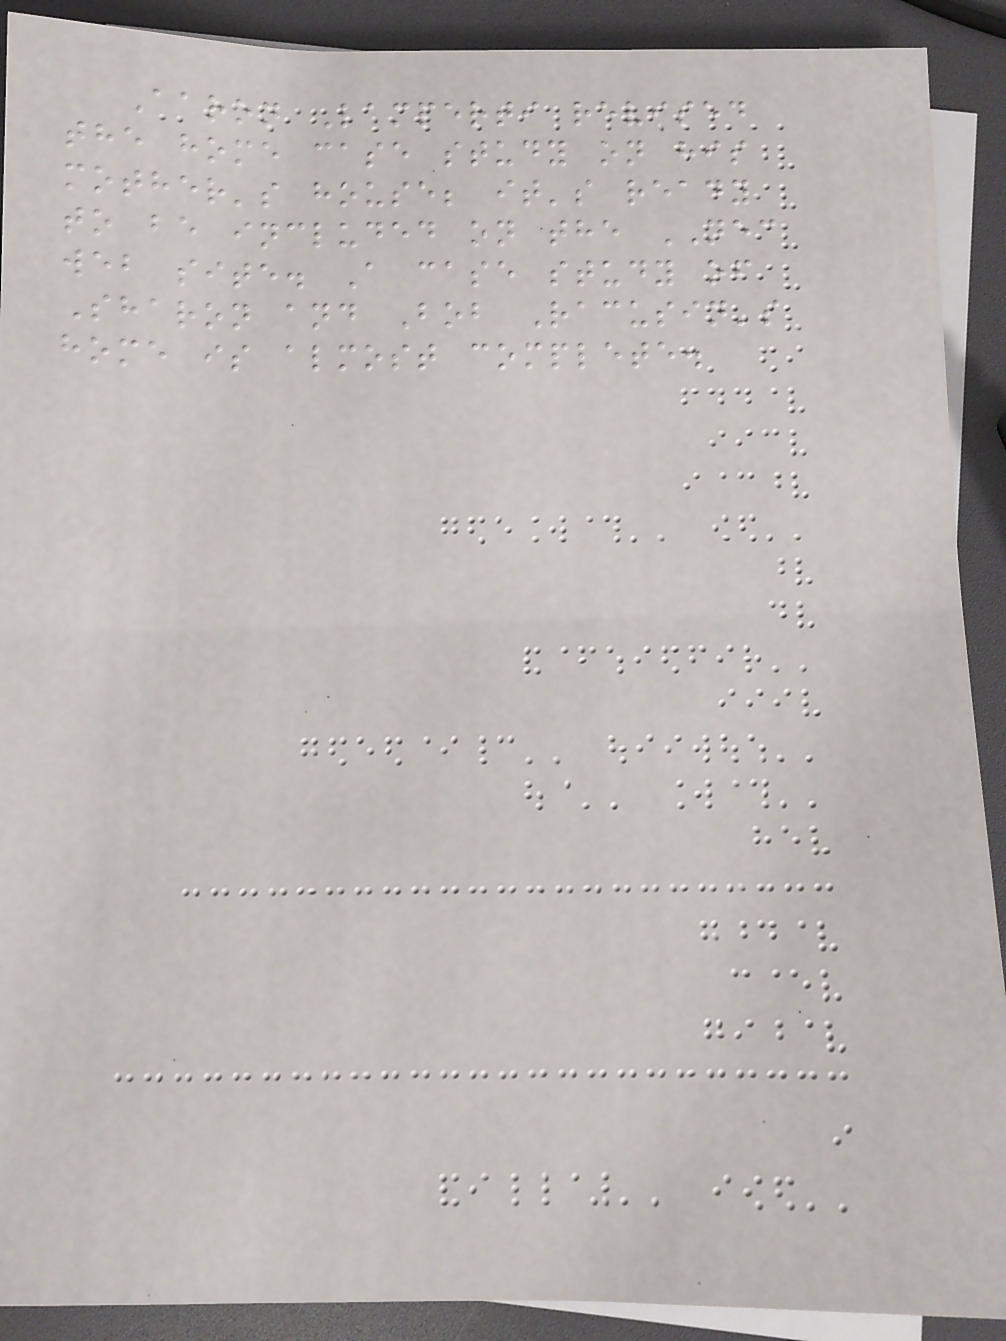Aaron Lamperti revised
the home case study on his
mother's house; it's ready
to be included on the NEC
web site. A case study of
Sharon and Bob Racusin's
home is almost complete.
